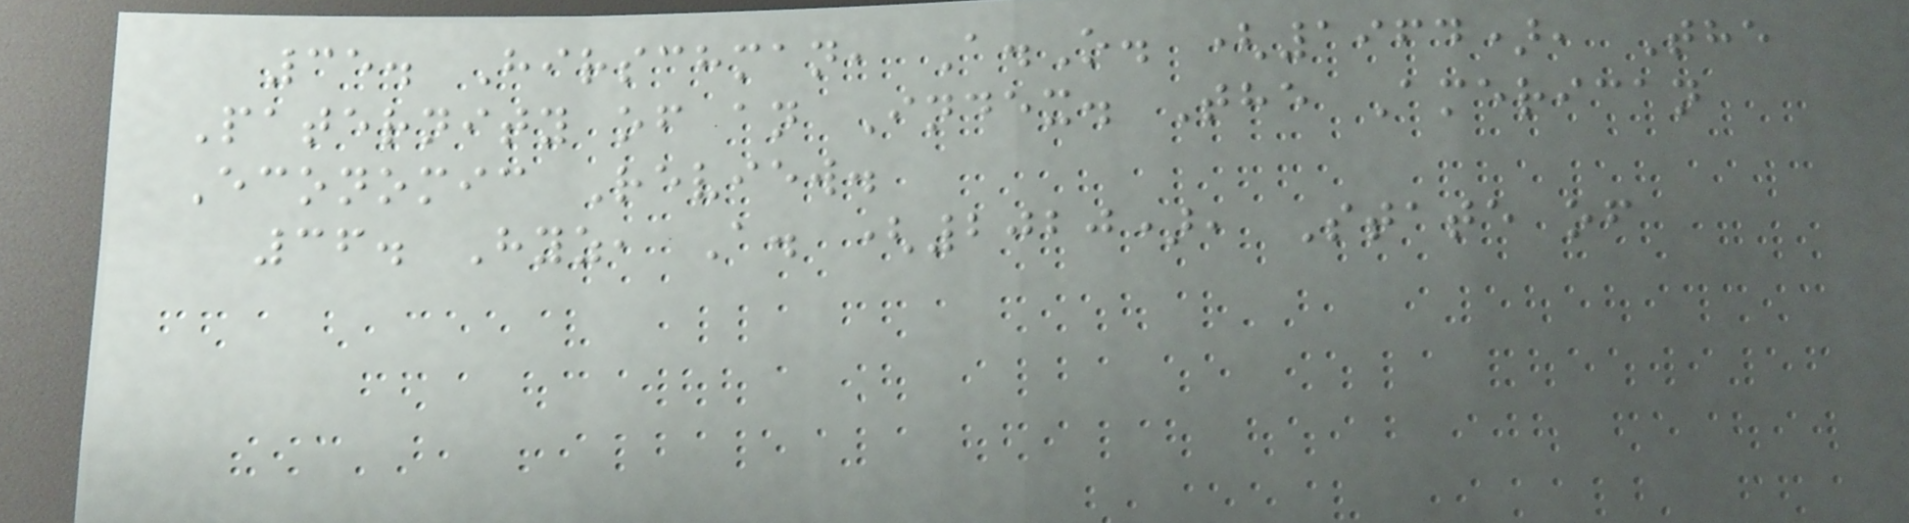35. Hirschman, A.O. (1964), The
Paternity of an Index. The American
Economic Review.
36. Hyz, A. (2020), State of
